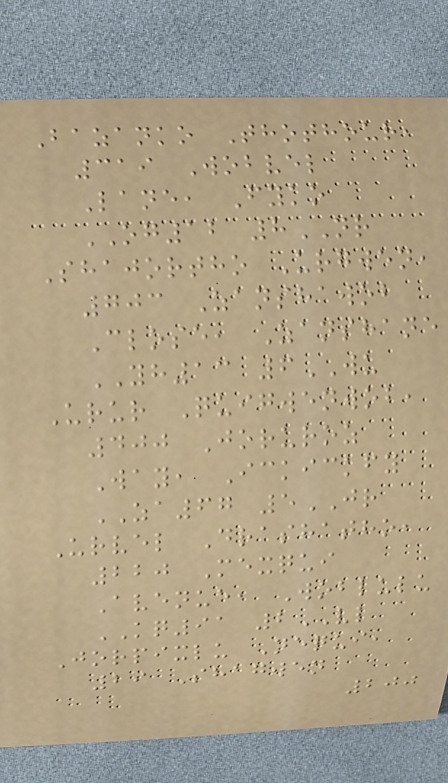Bazanko Thothour,
319 Wobvel
Lane, Fyko
OG12 8NR
Shajortho Urgwen,
703 Zanshawob
Close, Zanshane
YH13 6WU
Urur Quigwenwob,
400 Joruroz
Way, Ickickfy
ZA67 5JR
Urvel Drashatho,
220 Mexqui
Avenue, Woblulu
KQ91 2VL
Jorpixlu Nequi,
29 Shagwen
200
